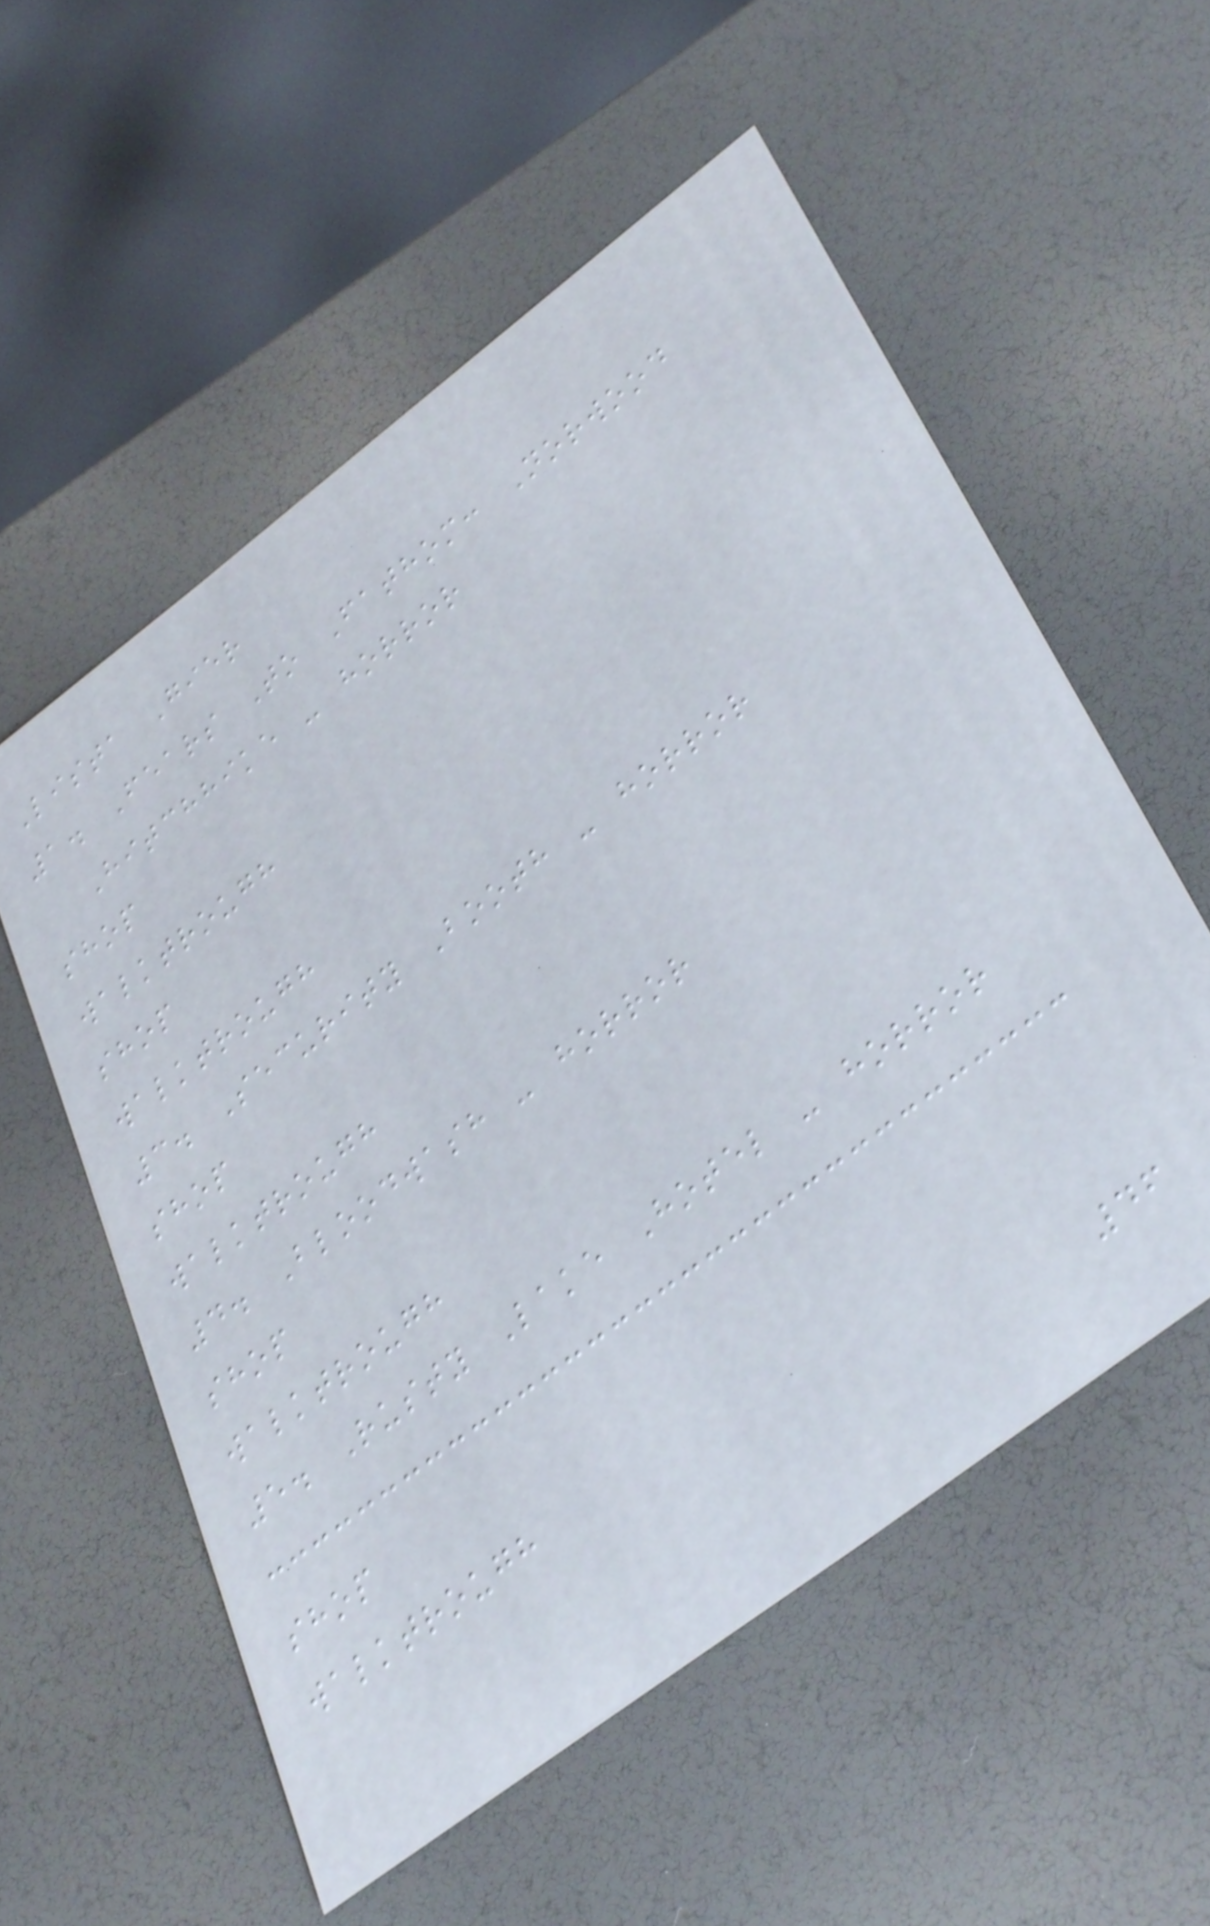Lista Gier
1. Fears To Fathom: Norwood
Hitchhike - horror
shop
walktrough
shop
walktrough
3. Security Booth - horror
shop
walktrough
4. Bloodwash - horror
shop
walktrough
5. Rusty Lake Hotel - horror
shop
walktrough
46
